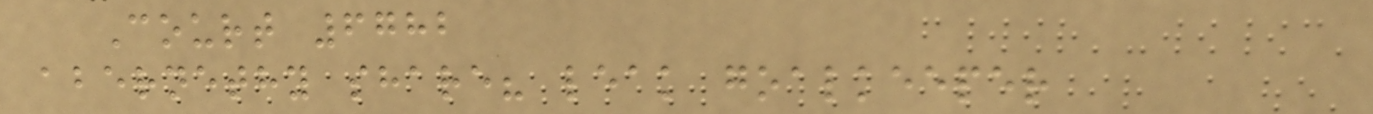Court 6782
abernethy share? leak goalkeeper
